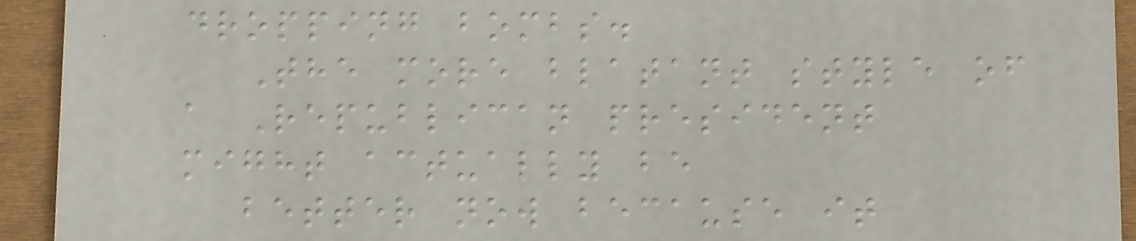dropping bombs.
The more blatant style of
a Republican president
might actually be
better now because it
